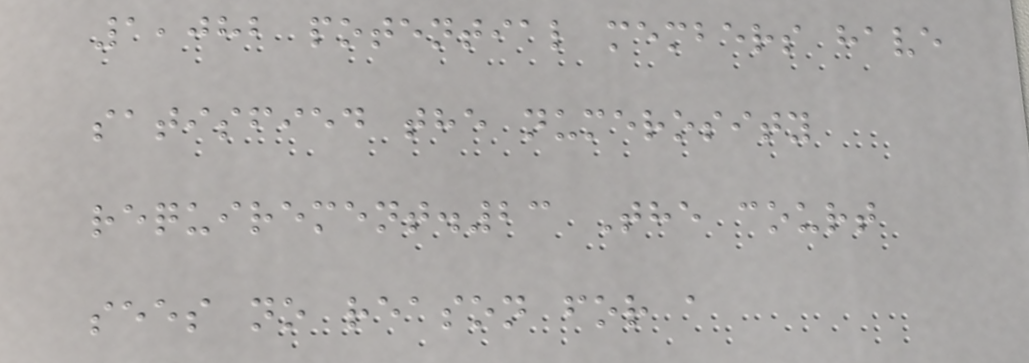1,082 potential members have
satisfied the numerosity
requirement.23 The court
sees no reason for a
